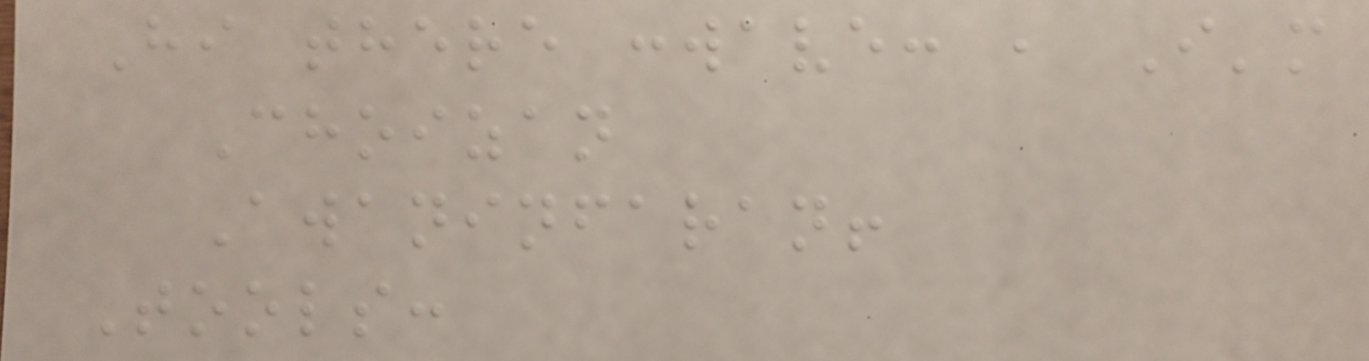Hi there :wave: , I'm
Choizan
Awaninfaran!
Tools:
